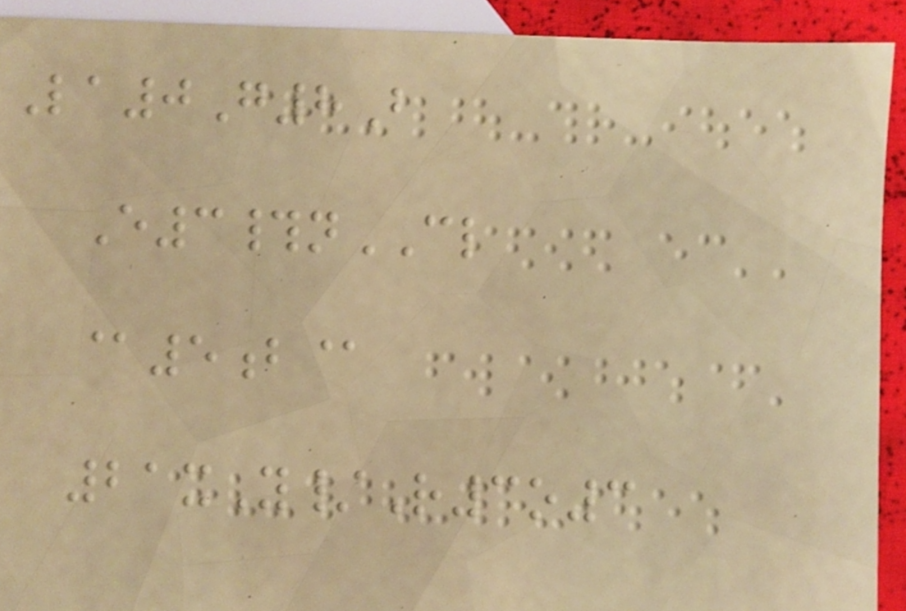La0G8B
E3#nCL
@5b@
21xY/R3o3
